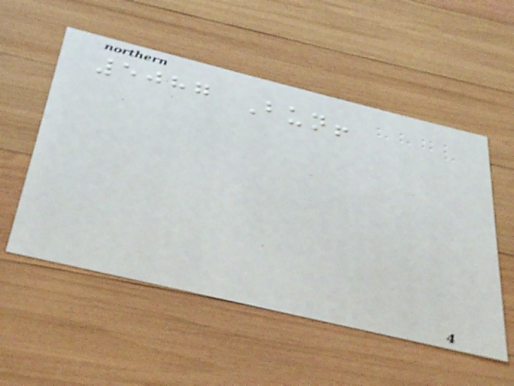5087 Bun!
